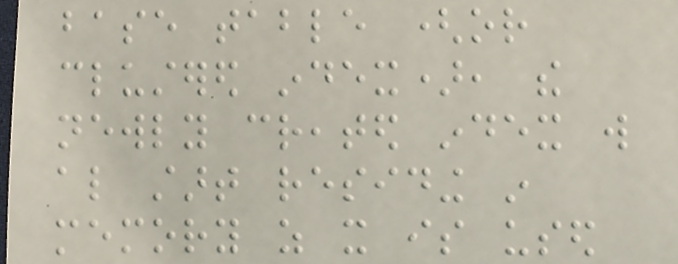base table (or
clustered index), the
newly created index will
also start residing in
memory as it is used
